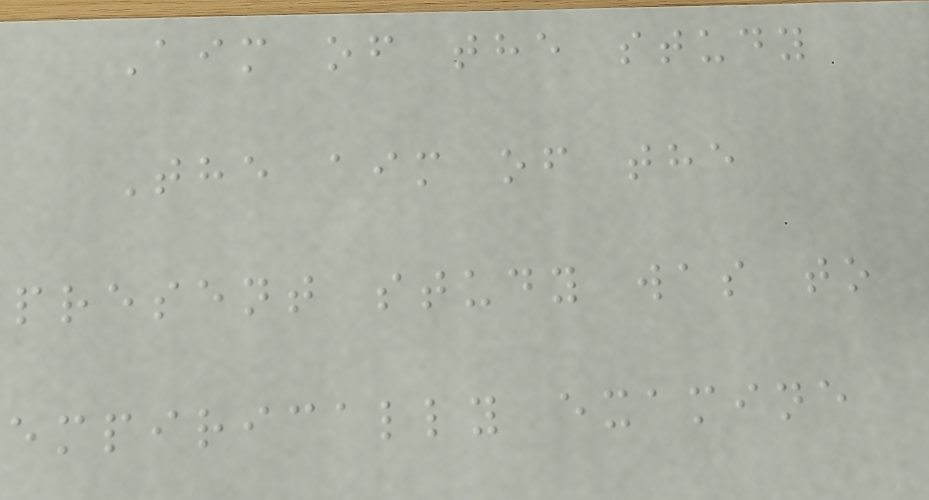Aim of the study
The aim of the
present study was to
empirically examine
